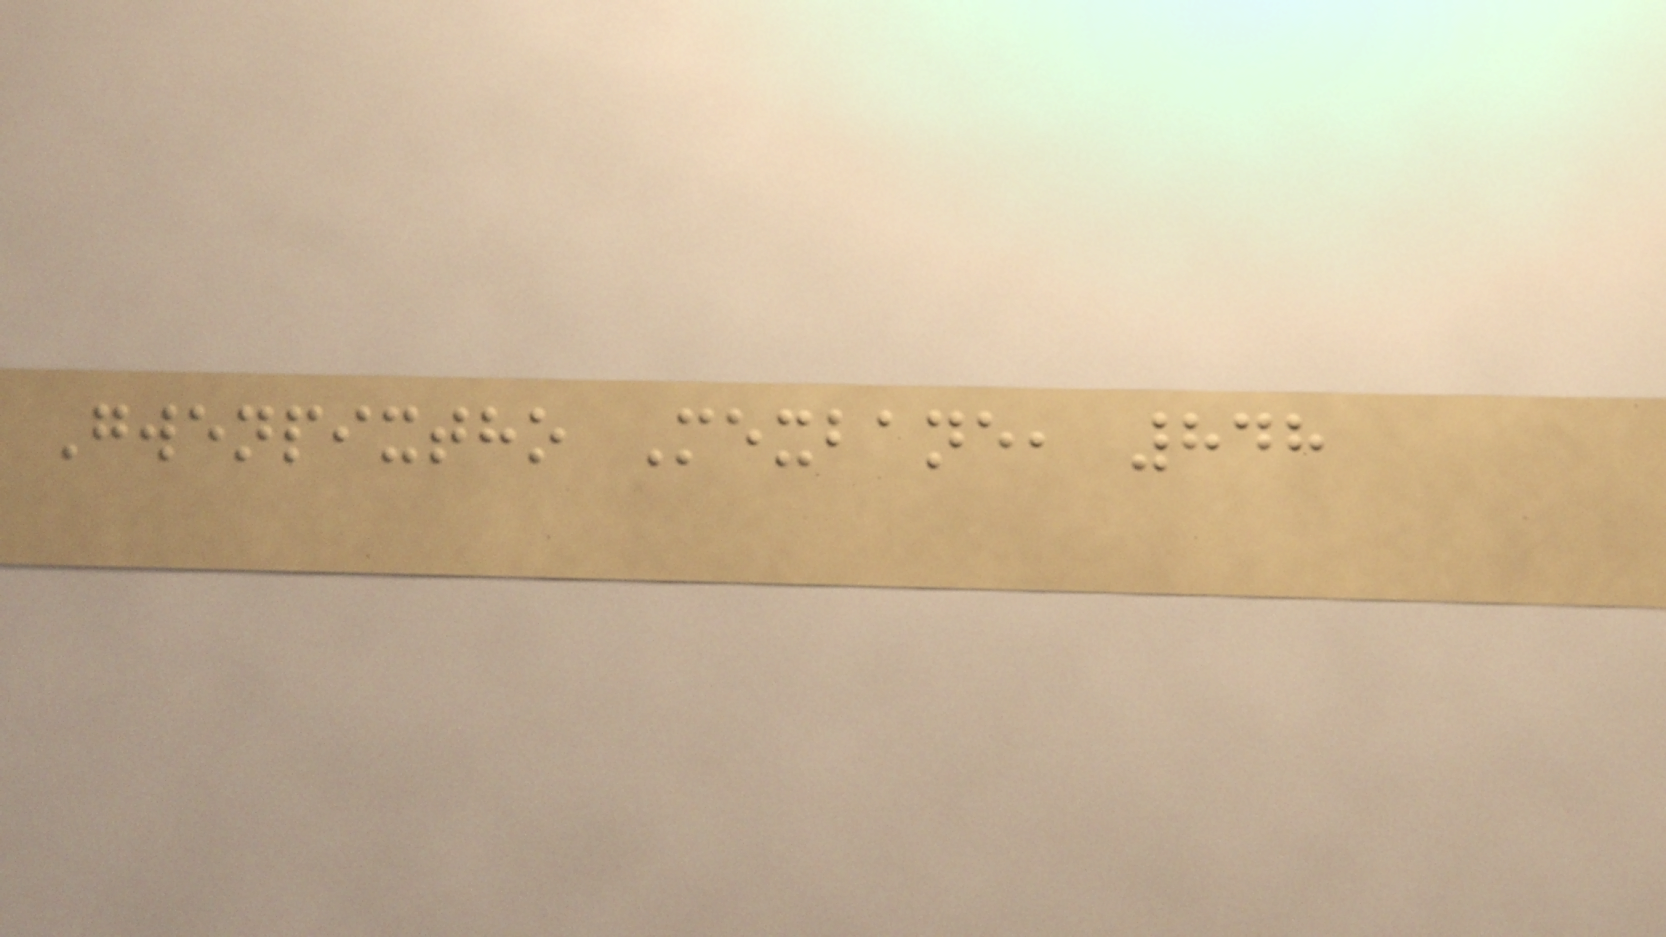Gwenpixtho Mexbane, 848
